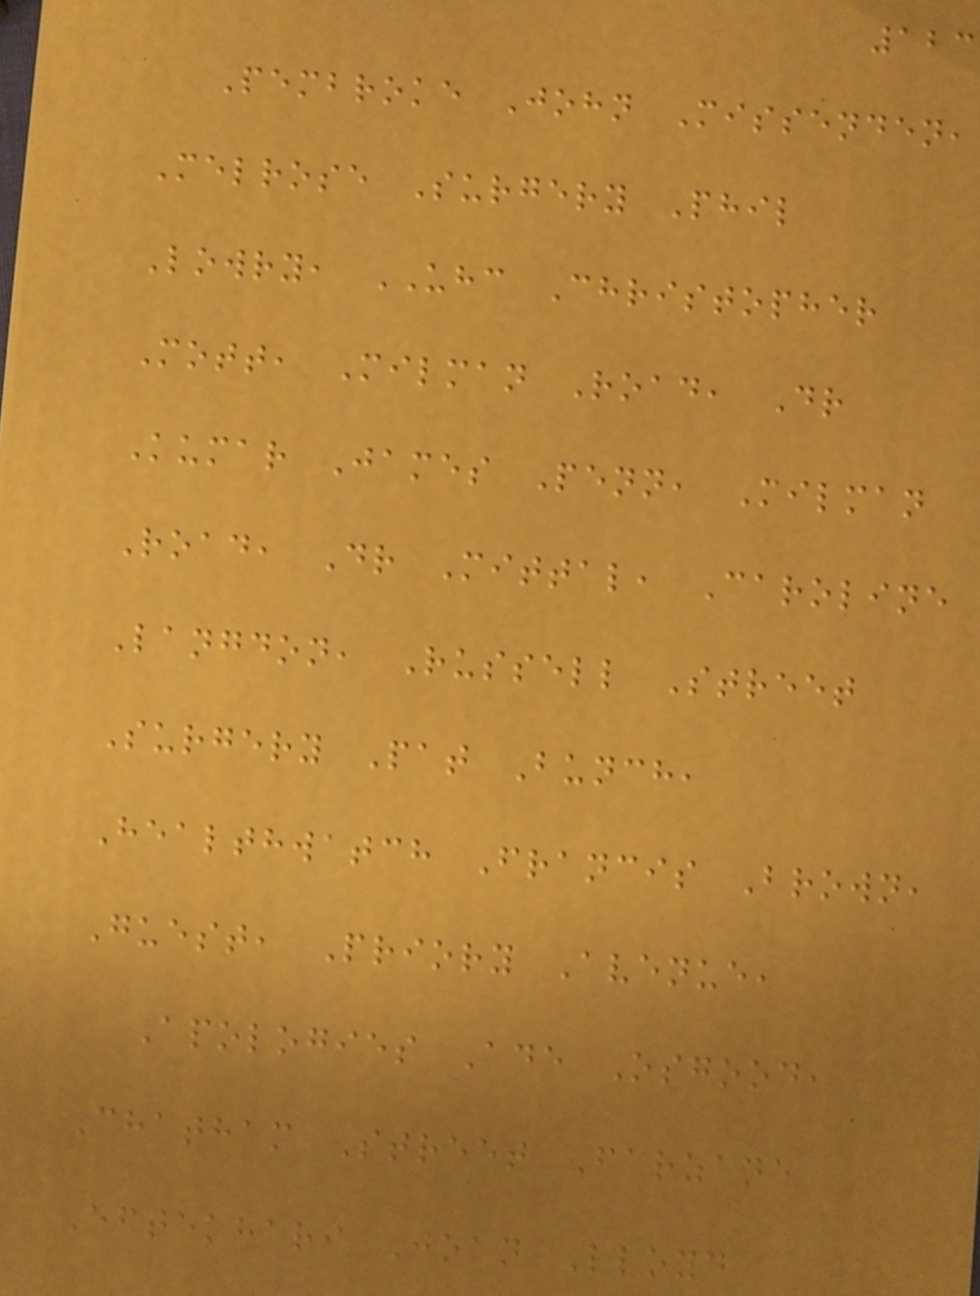123
Pembroke John Missenden,
Melrose Surgery Phil
Lowry, UHC Christopher
Mott, Milman Road, Dr
Kumar James Penn, Milman
Road, Dr Mittal, Caroline
Langdon, Russell Street
Surgery Pat Bunch,
Healthwatch Francis Brown,
Guest, Priory Avenue,
Apologies Ade Osgood,
Chatham Street Farzane
Eftekhari Joan Lloyd
